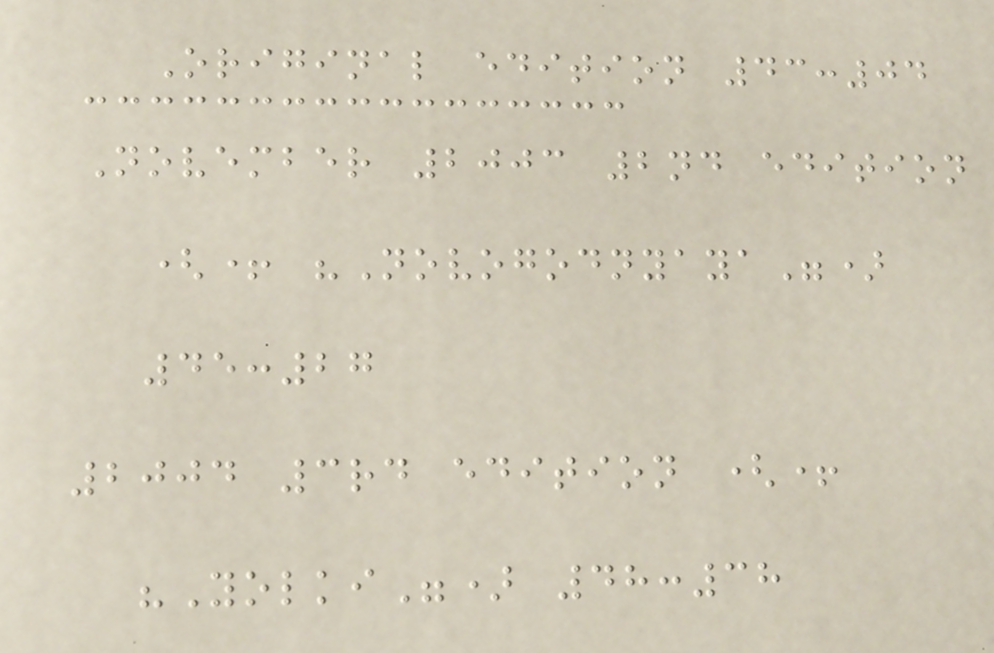Original edition 43:04
November 2003 2nd edition
(+ "Novogodnyaya")
45:27
2004 3rd edition (+
"Yolki") 48:38
